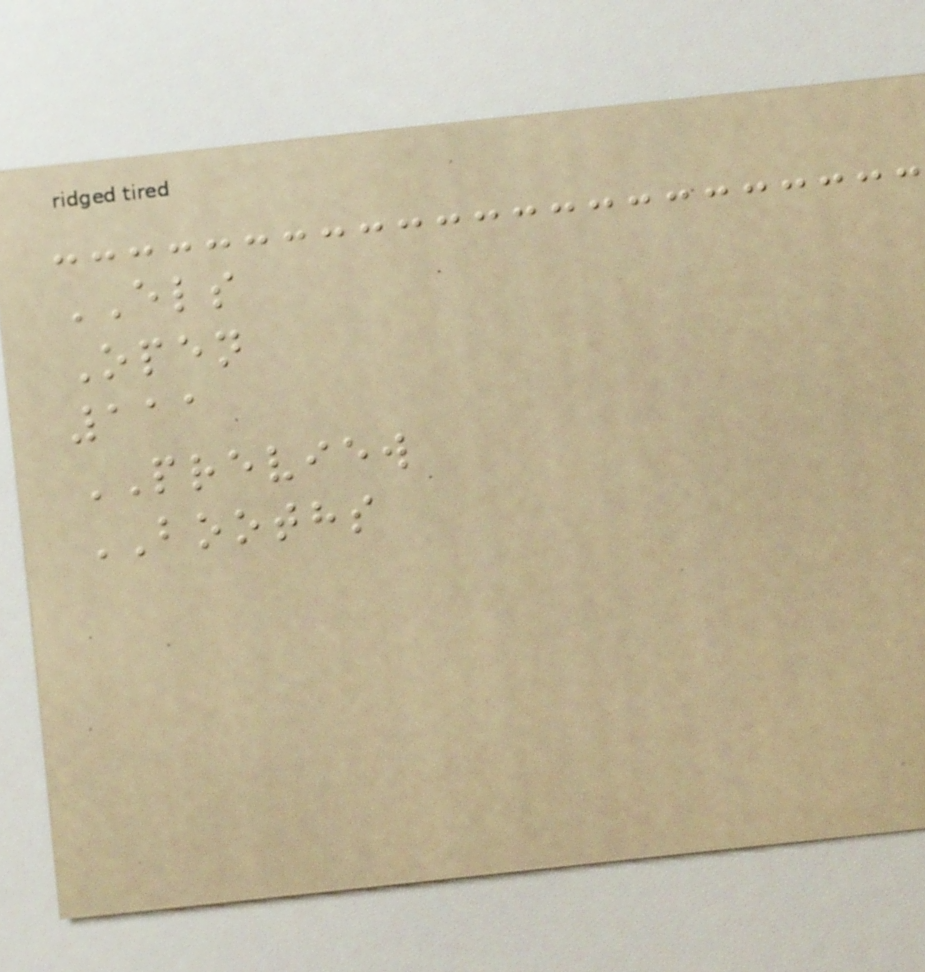ELS
Open
111
PREVIEW
BOOTHS
